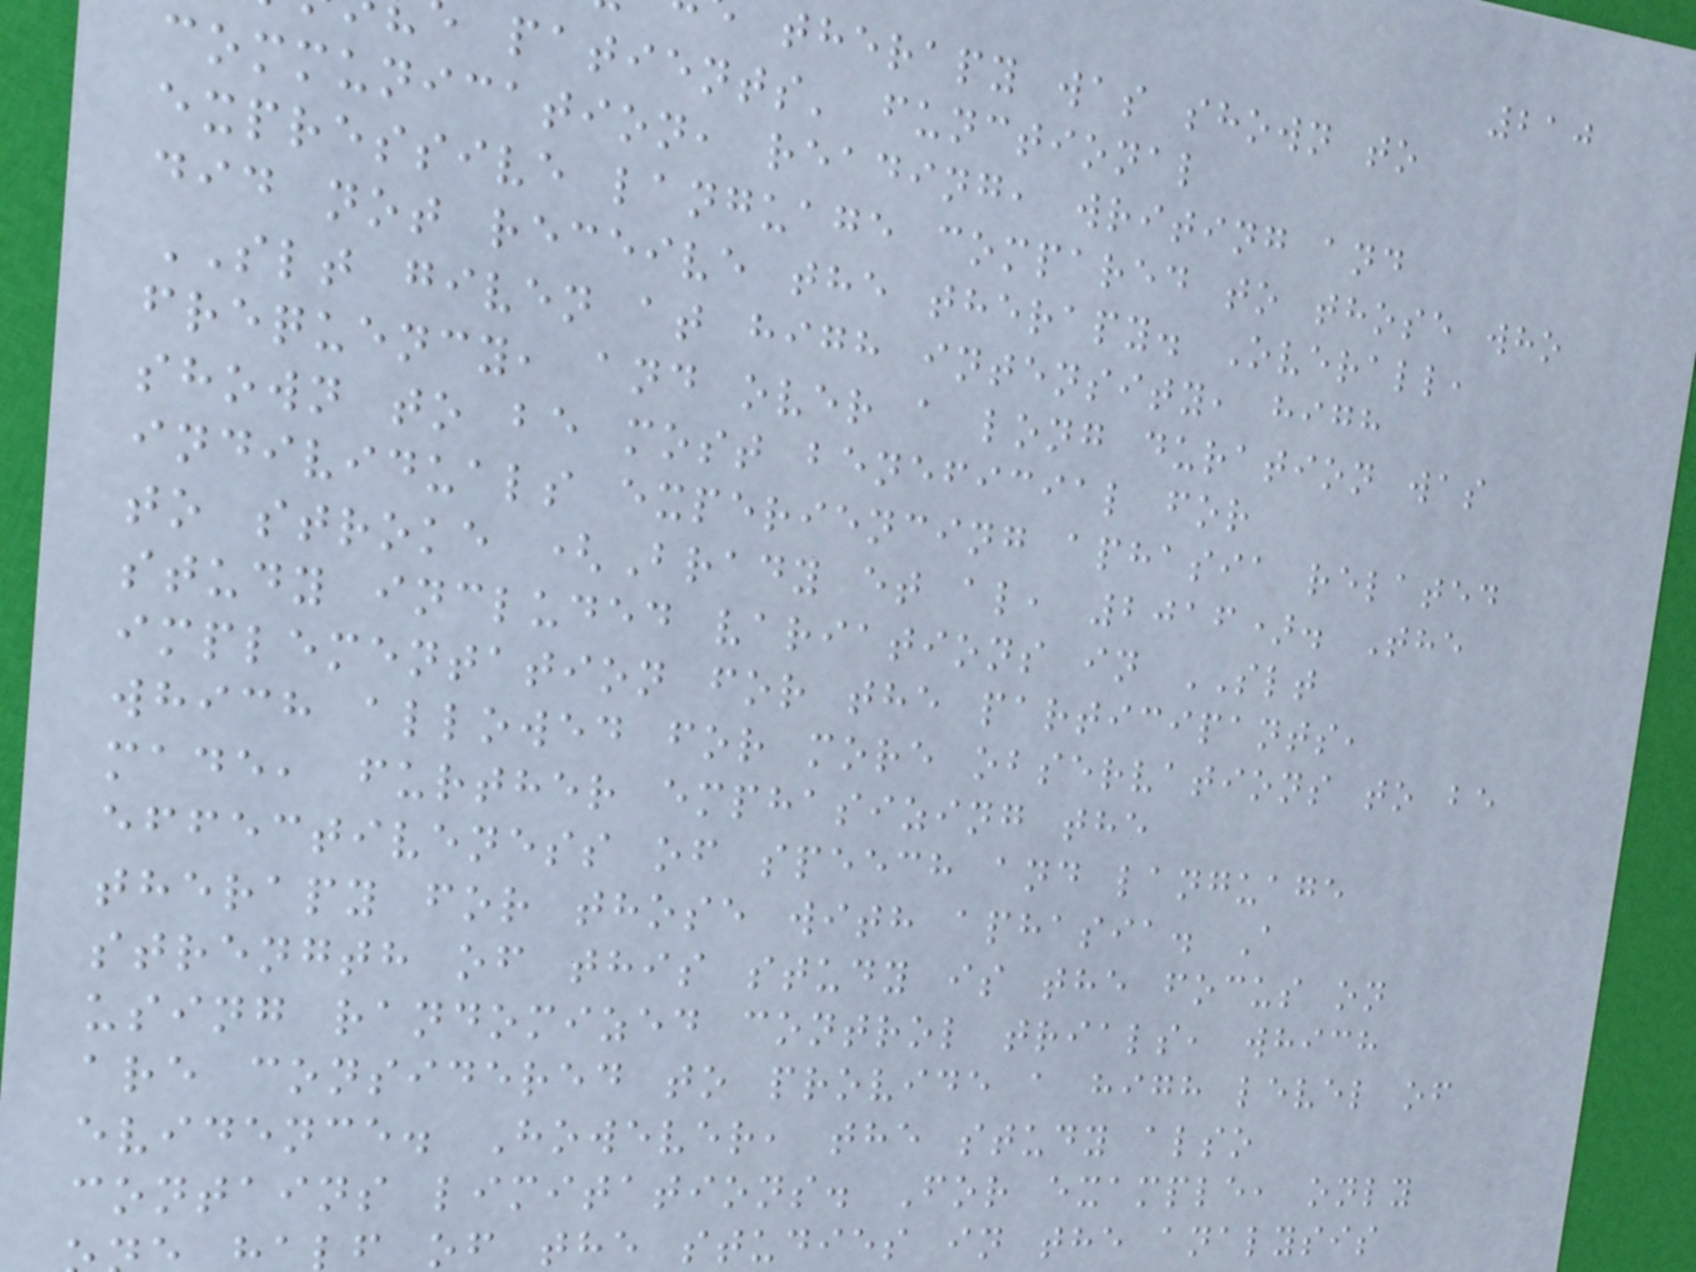210
therapy was shown to
patients' functional
communication, reading, writing and
expressive language compared to those who
did not receive the therapy. Overall,
SLT given at high intensity, high
frequency, and over a long duration was
shown to be most beneficial for
individuals experiencing aphasia related
to stroke (Brady et al, 2016). The
study included variations in SLT
implementation for the participants,
which allowed for more observations to be
made, further emphasizing the
effectiveness of speech and language
therapy for those with aphasia. A
strength of this study is the focus on
using randomized control trials, which
are considered to provide a high level of
evidence. However, the study also
contains limitations. For example, only
f of the studies in the analysis
